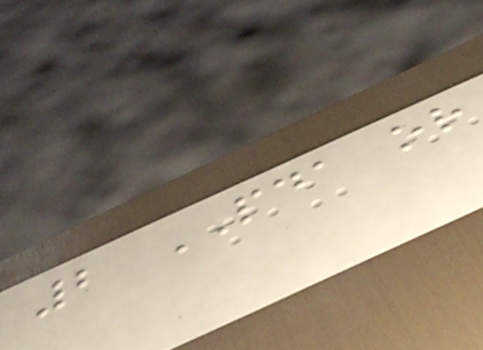2 PDA or
